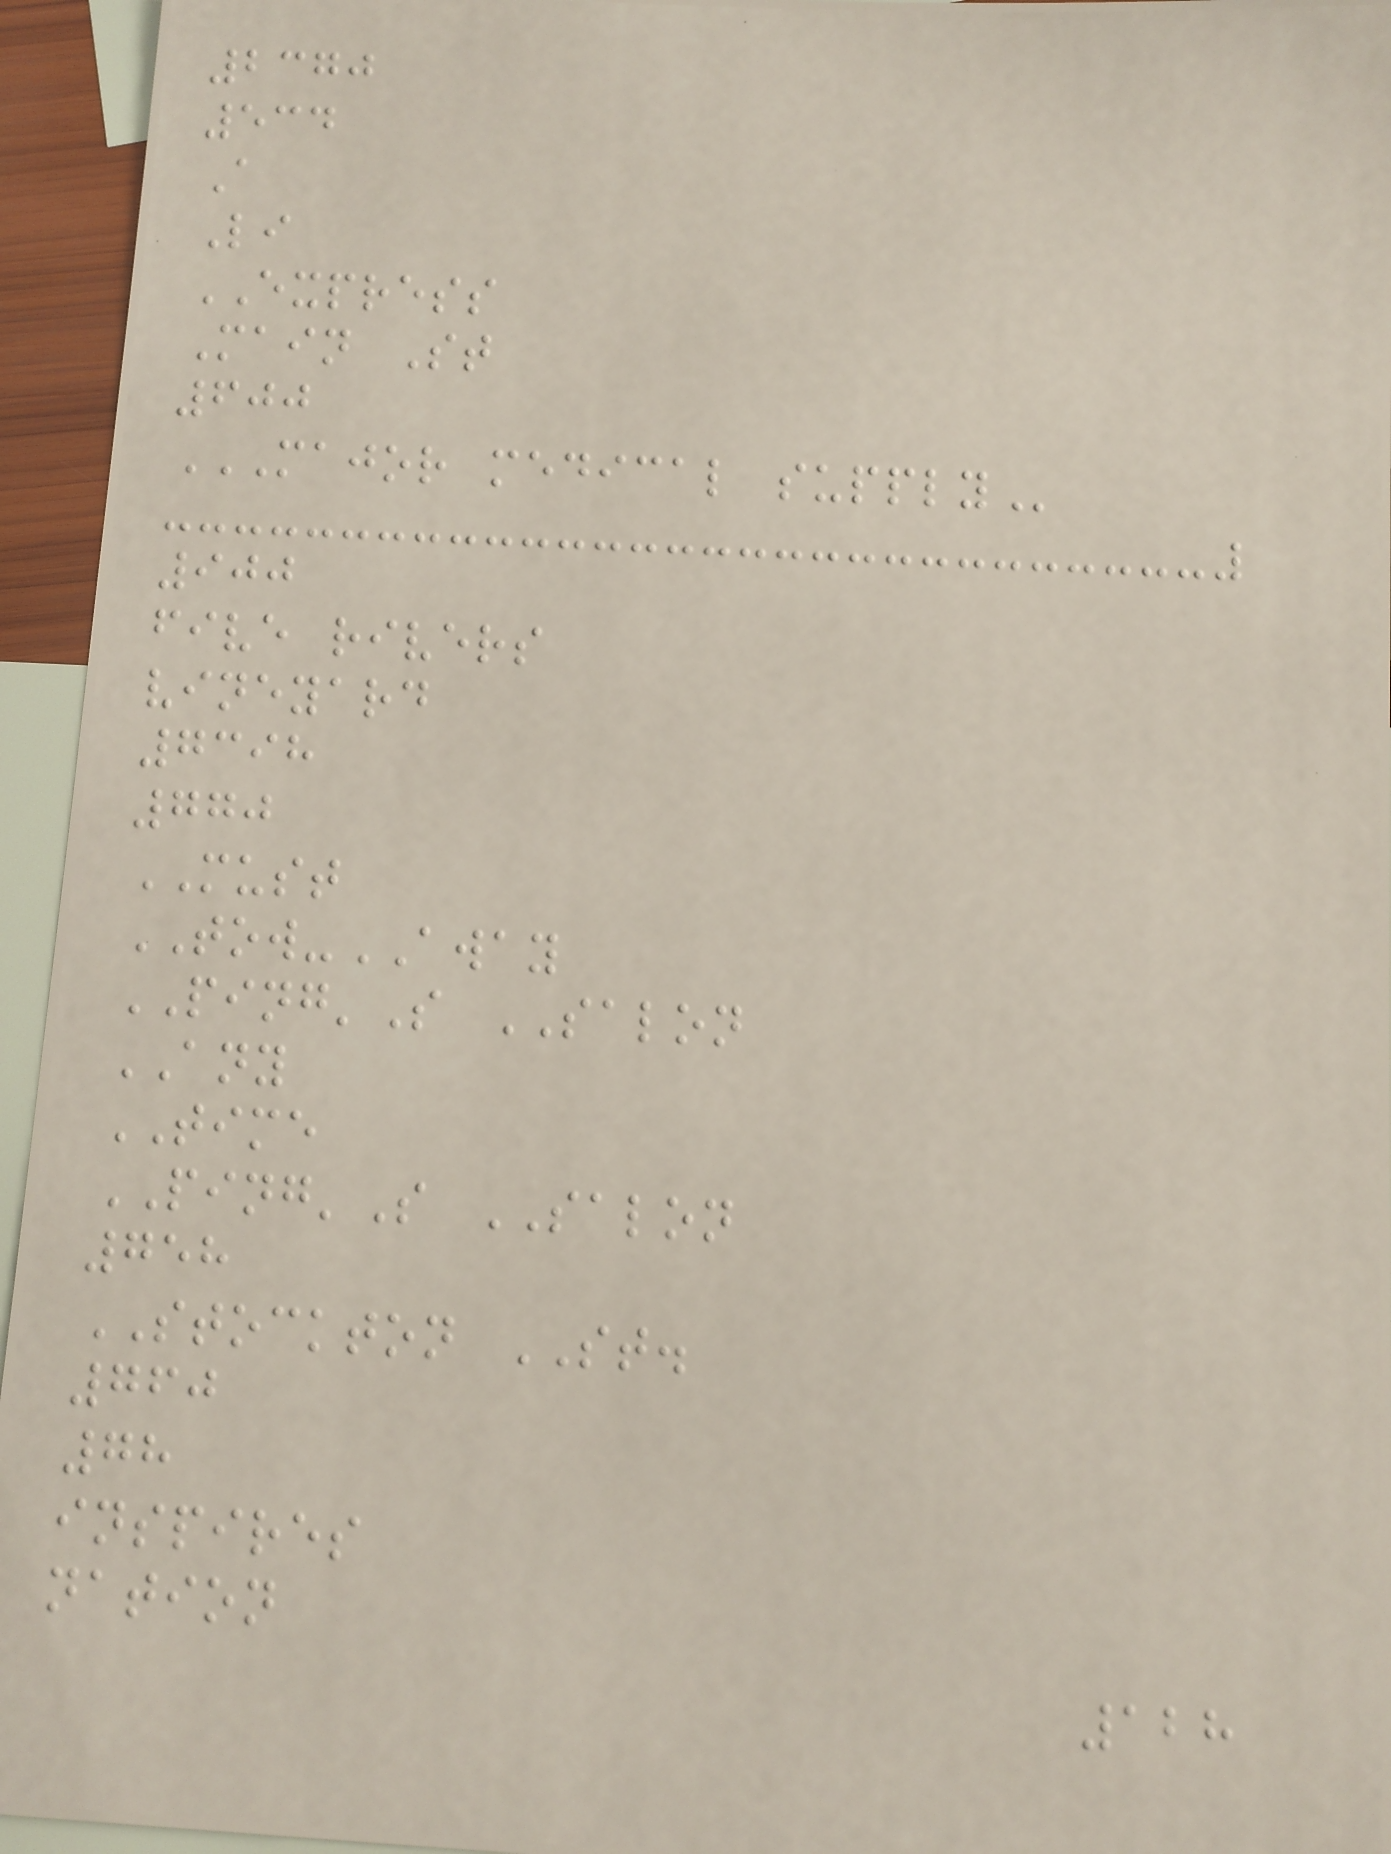2370
534
A
Li
EXPRESS
Main St
600
MAJOR MEDICAL SUPPLY
900
five rivers
vineyard
7398
770
MUST
TOW-AWAY
PING'S SALON
ANY
TIME
PING'S SALON
758
STOCKTON ST.
760
78
inspires
nation
128
